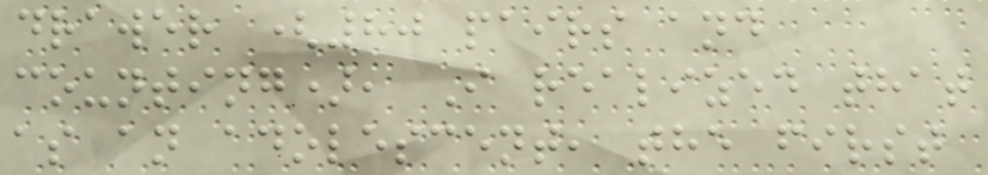drawer (80 pairs and
counting), I realized that
as an adolescent, the first
